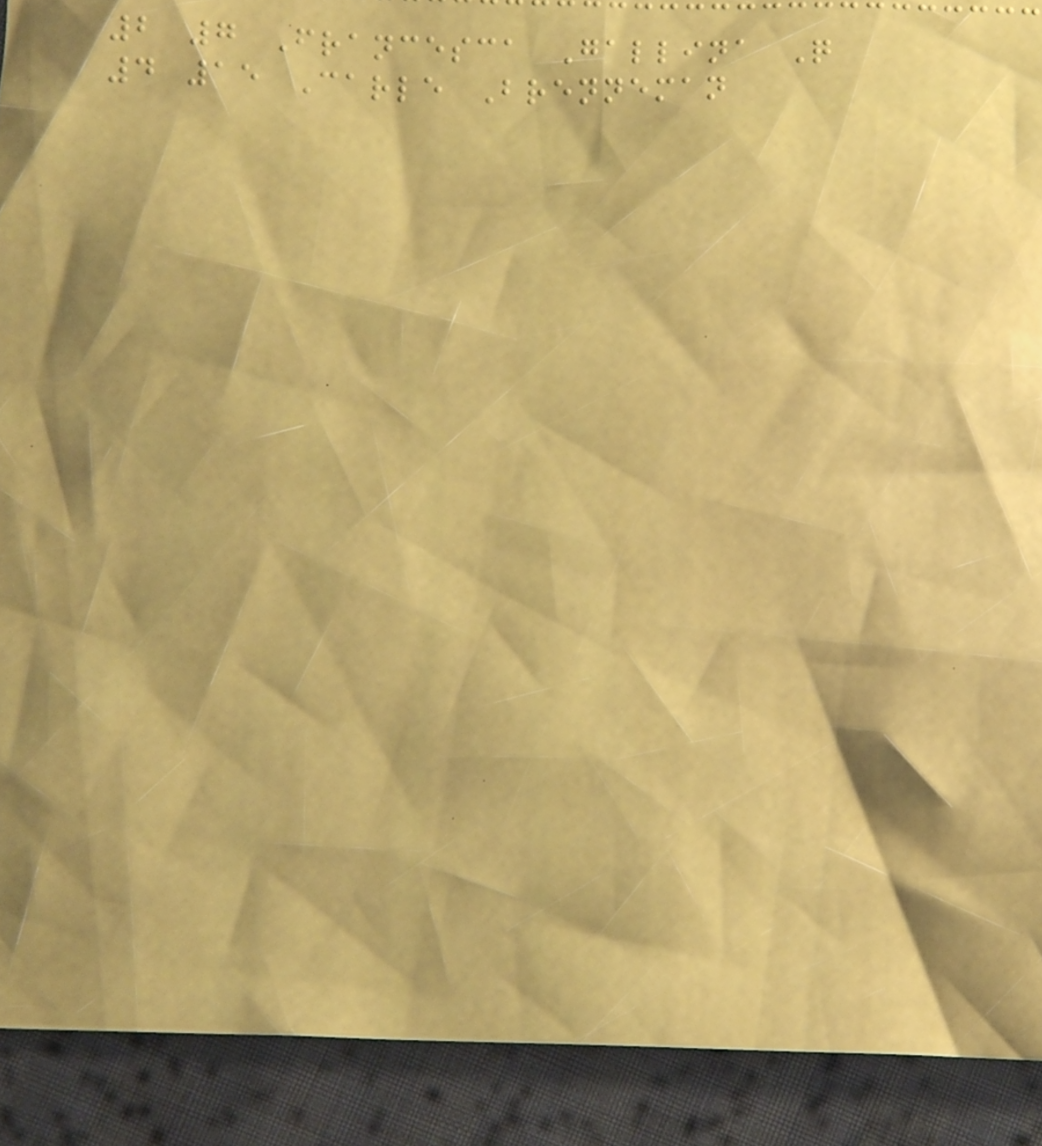2 7 Francesca Gallina Q
4 15 Carle Brenneman
